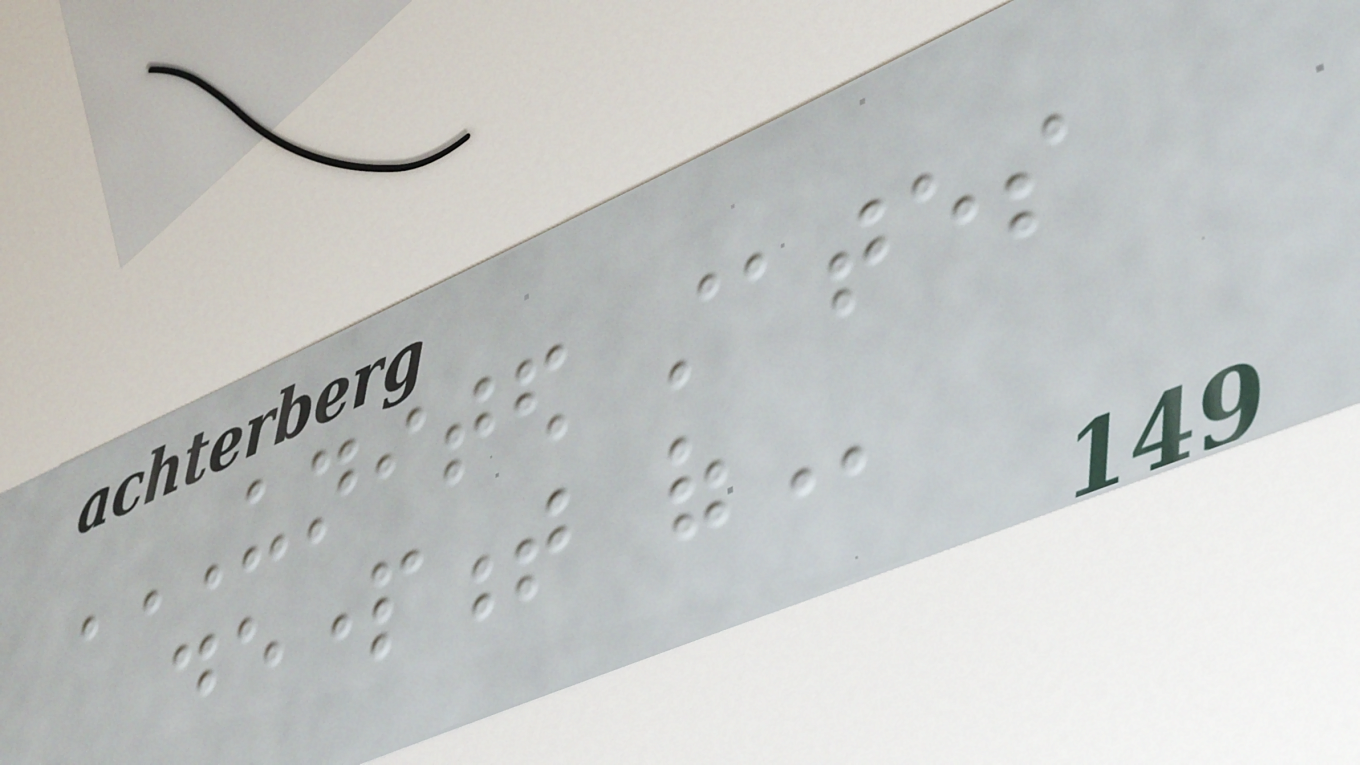UNITED STATES
DEPARTMENT OF
